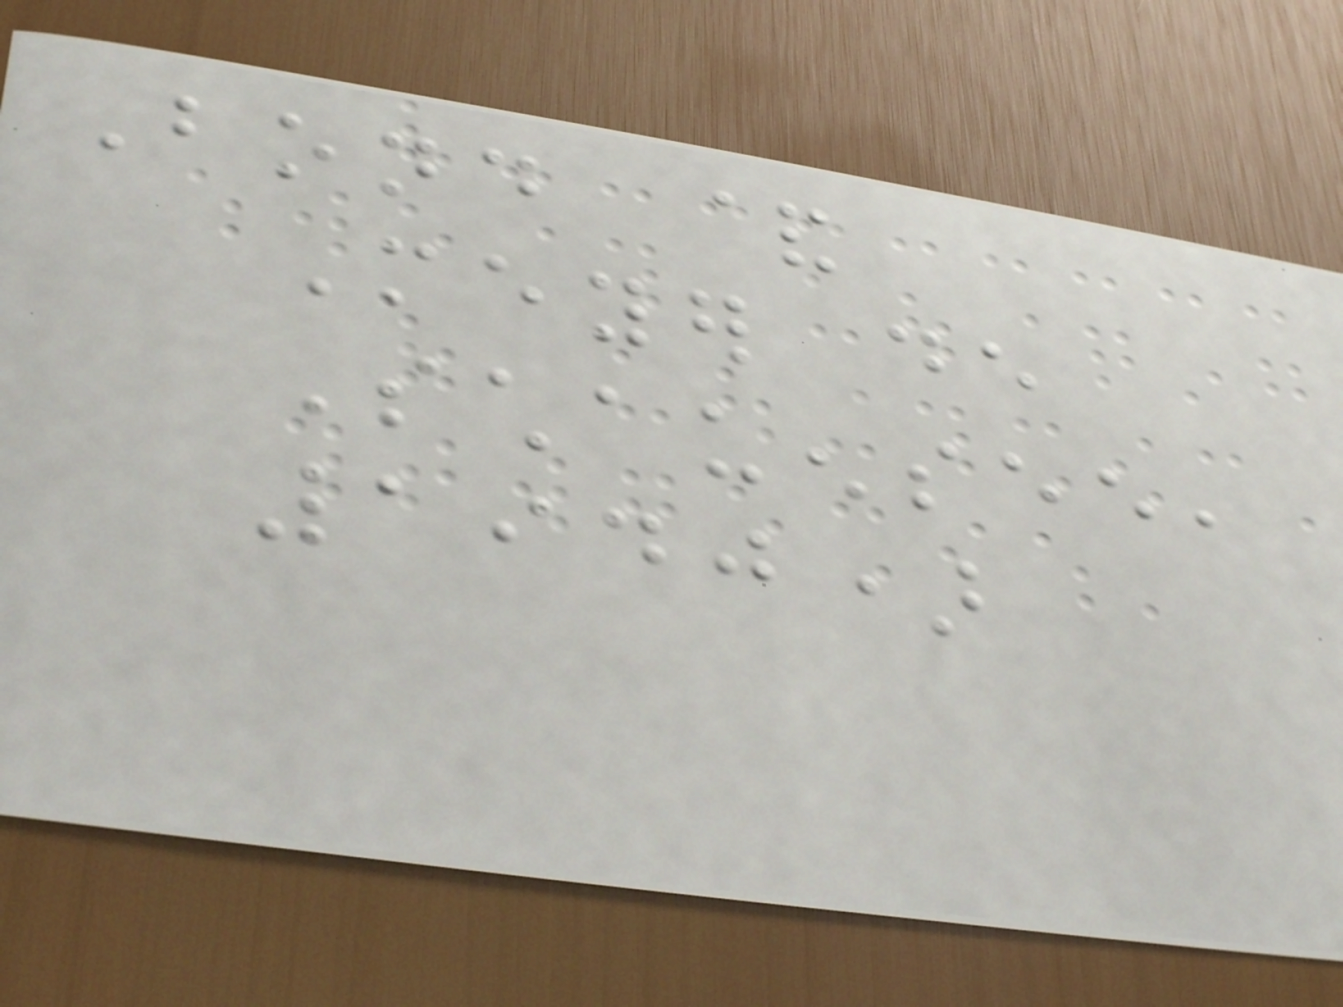Bond &
Meyer de
Schauensee,
1940)
